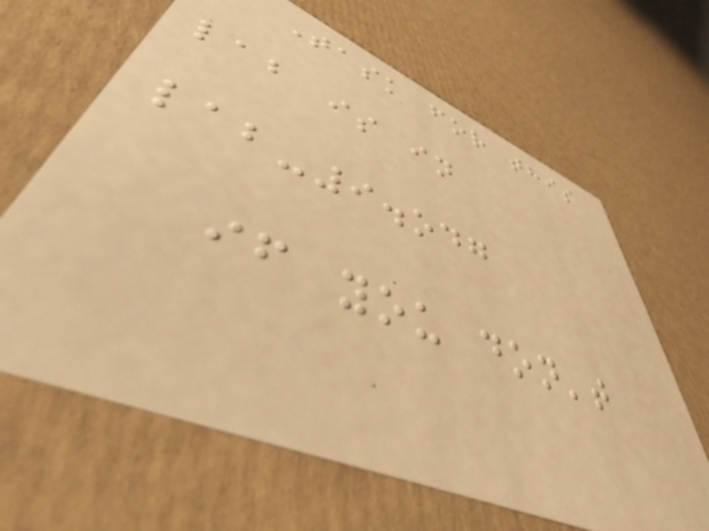Task for this
lab is in
lab-9.odg
if you don't
